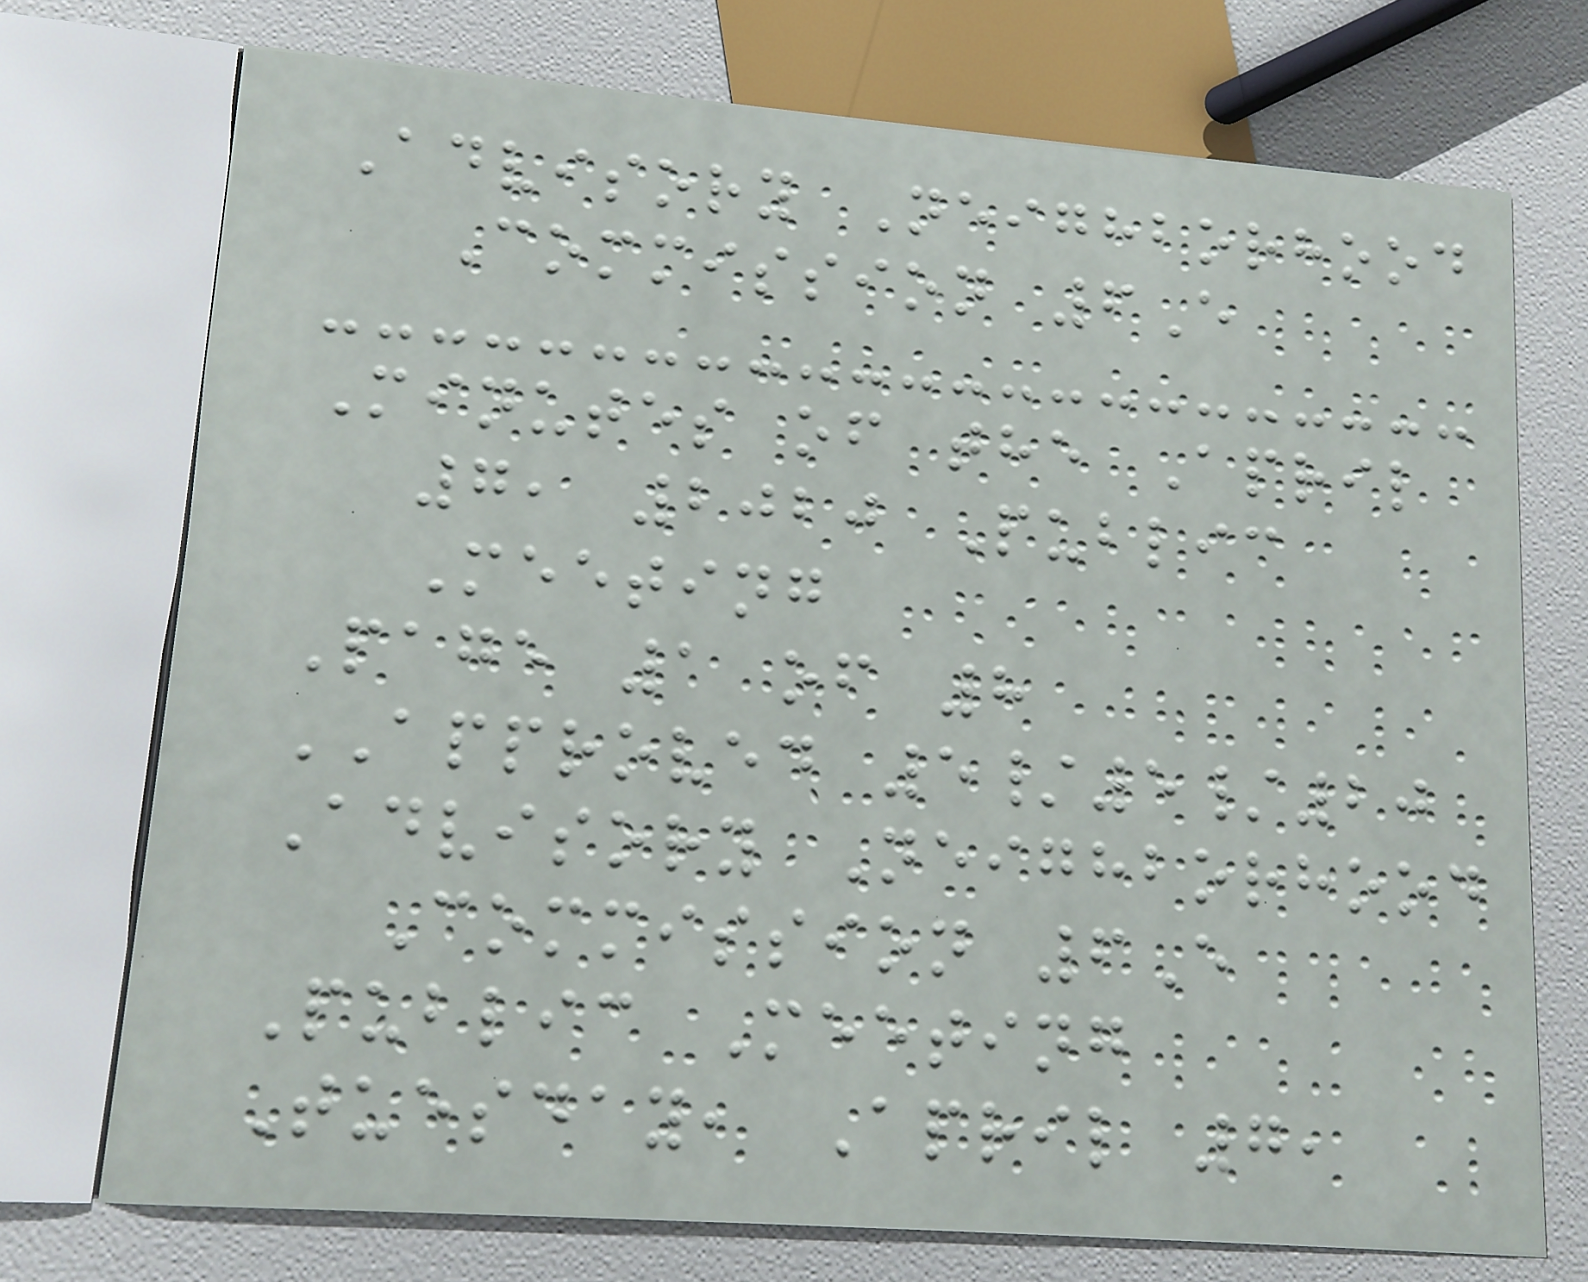Advisory Neighborhood
Commission 6E
Minutes of the April
7, 2020 Public
Meeting
Page 1 of 8
APPROVED 5/5/20
Advisory Neighborhood
Commission 6E
Public Meeting
Tuesday, April 7,
